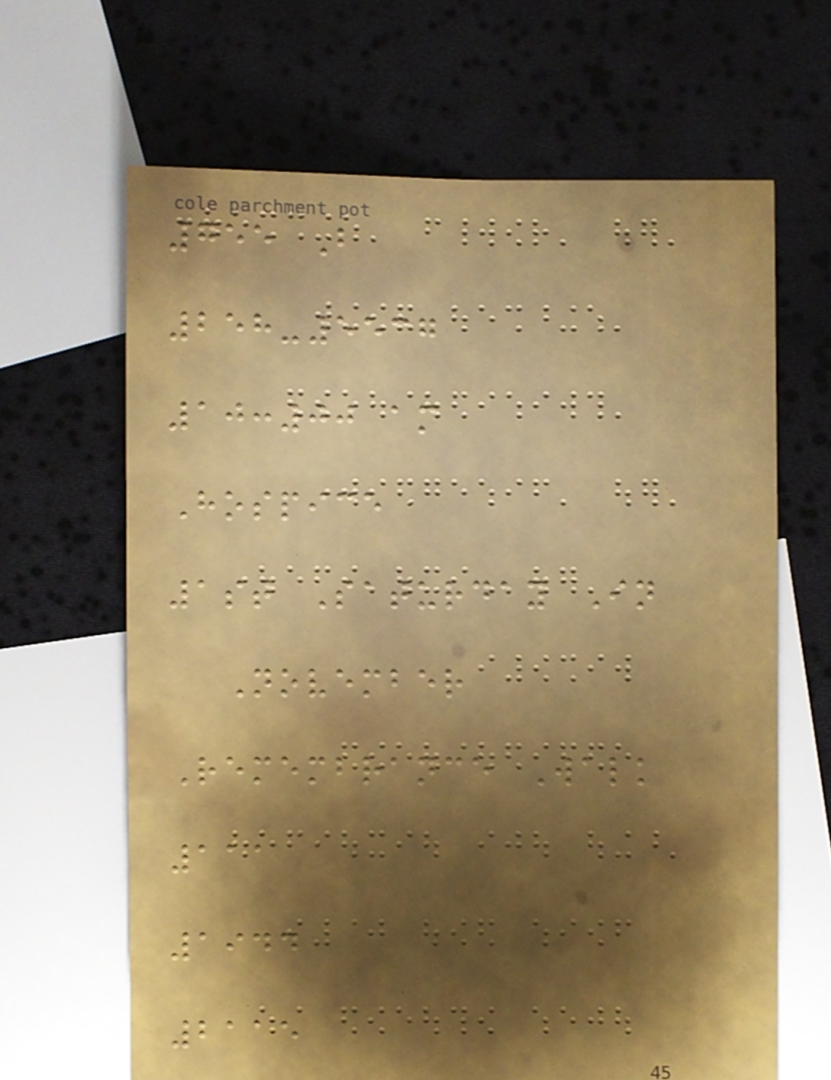755 B
258-5537
10:00 am
Hospice
1st Saturday In
November
Remembrance Walk
111
1944
2115
